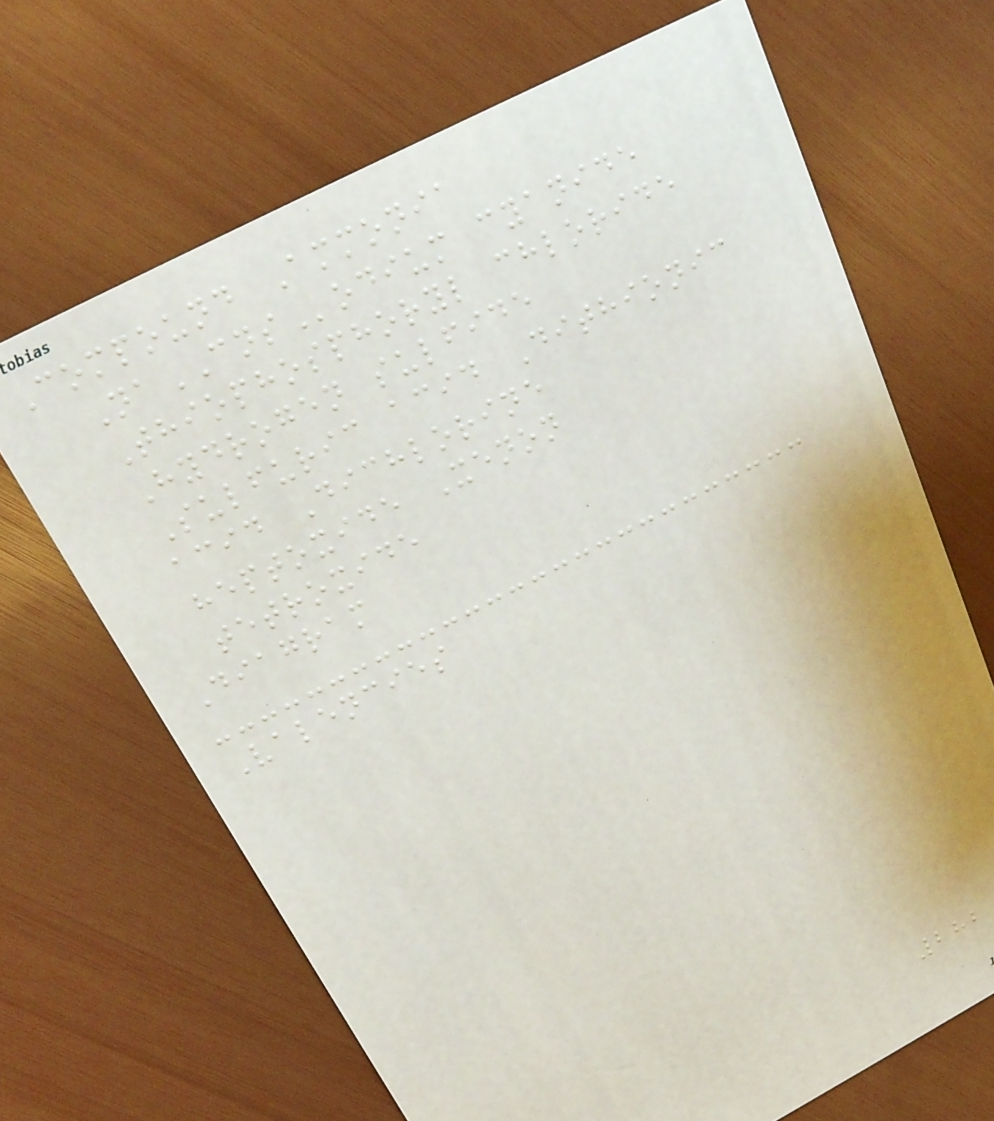Compound Ammonia
NaCNSodium cyanide
Thiophosphoryl chloride
Hydrogen sulfide
Sulfuric acid Dithionic
acid Dichlorine
heptoxide Xenon
tetroxide
Diagram
Valencies
282
